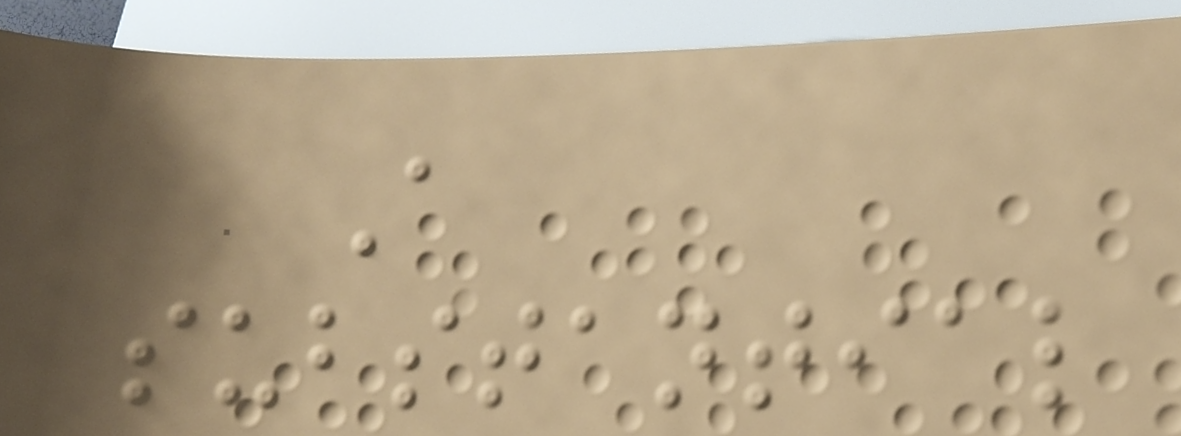A
substantial
